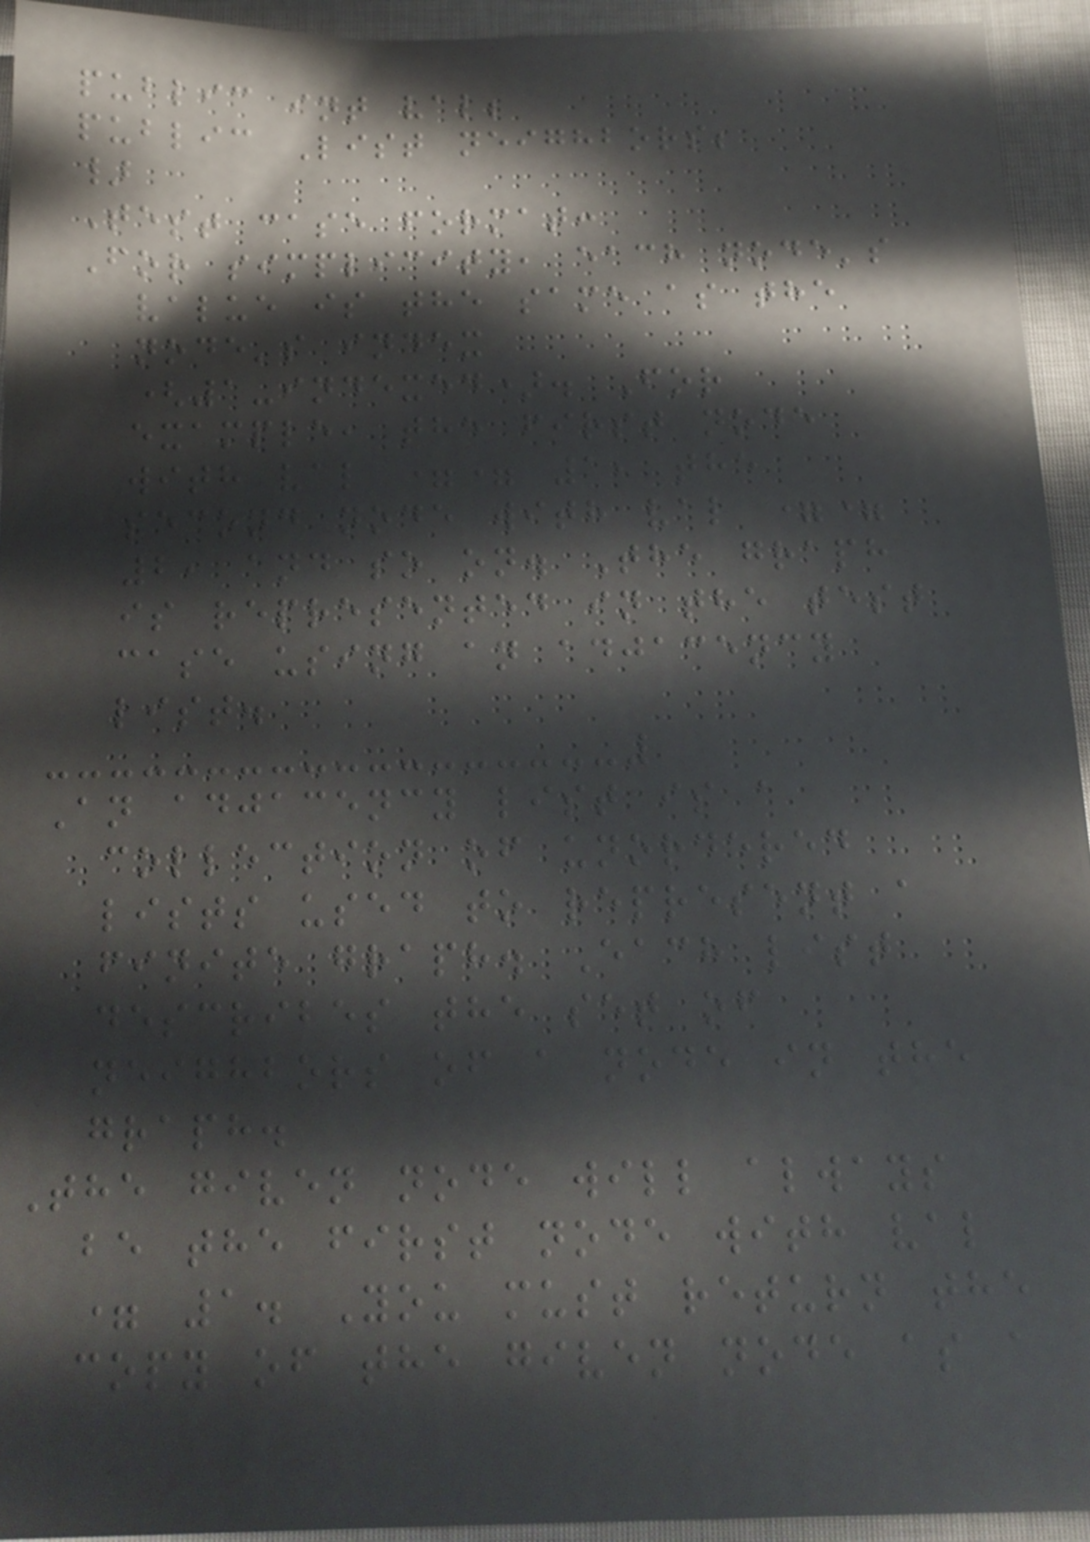public int val;
public List neighbors;
}
Test case format:
For simplicity, each node's
value is the same as the
node's index
(1-indexed). For
example, the first node
with val == 1, the
second node with val ==
2, and so on. The graph
is represented in the test
case using an adjacency
list.
An adjacency list is a
collection of unordered
lists used to represent a
finite graph. Each list
describes the set of
neighbors of a node in the
graph.
The given node will always
be the first node with val
= 1. You must return the
copy of the given node as a
